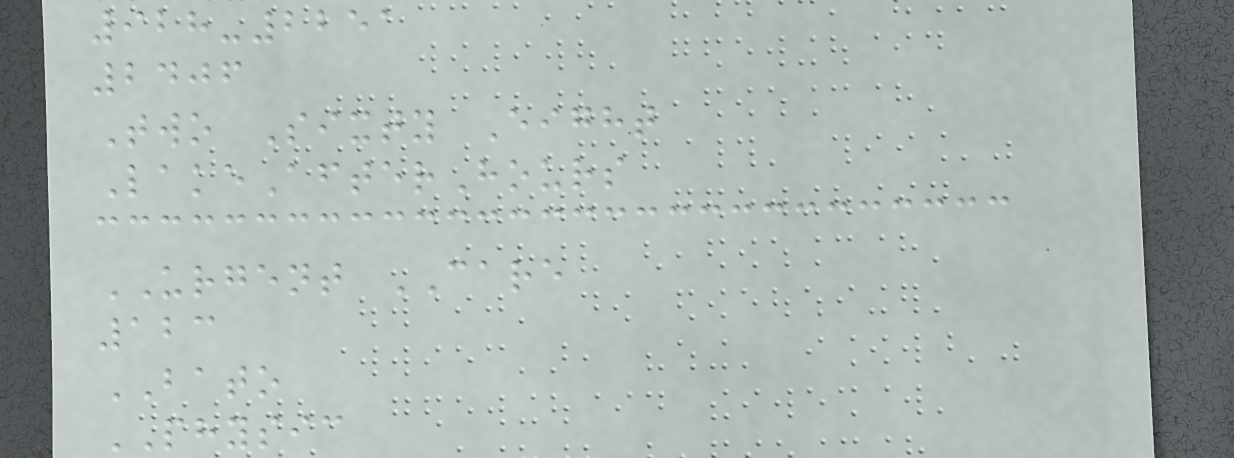928-2251
2406
Two Sixty Eight
LakeAfterHours
URGENT CARE
123
BATO
PHYSIC
